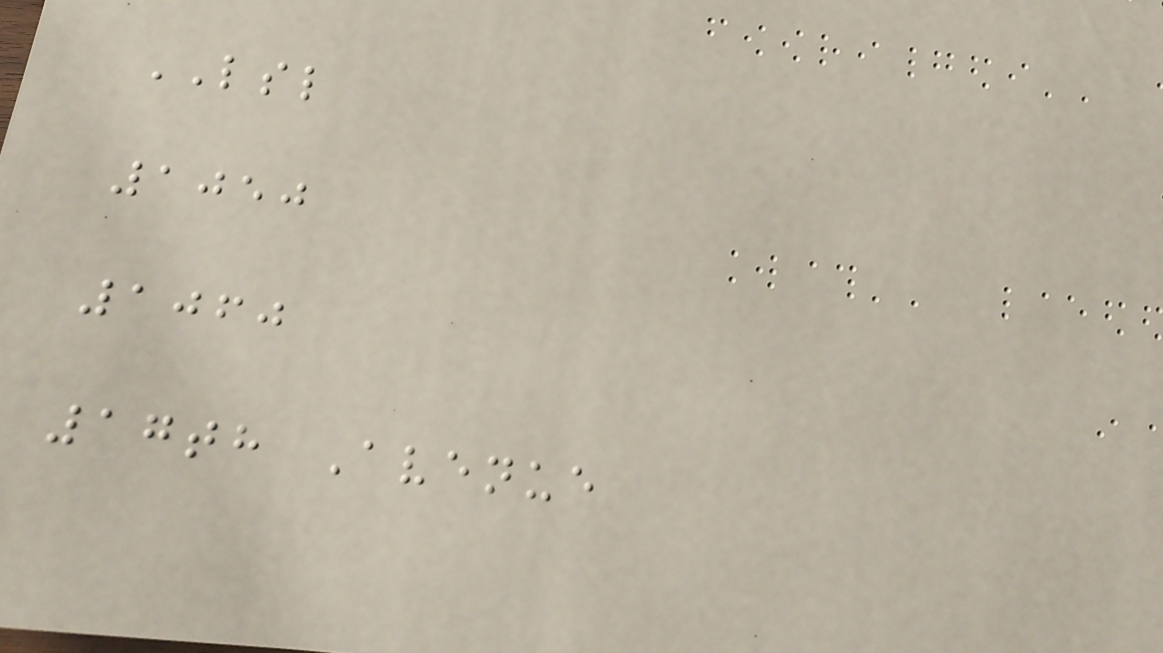LSL
1050
1060
17th Avenue
